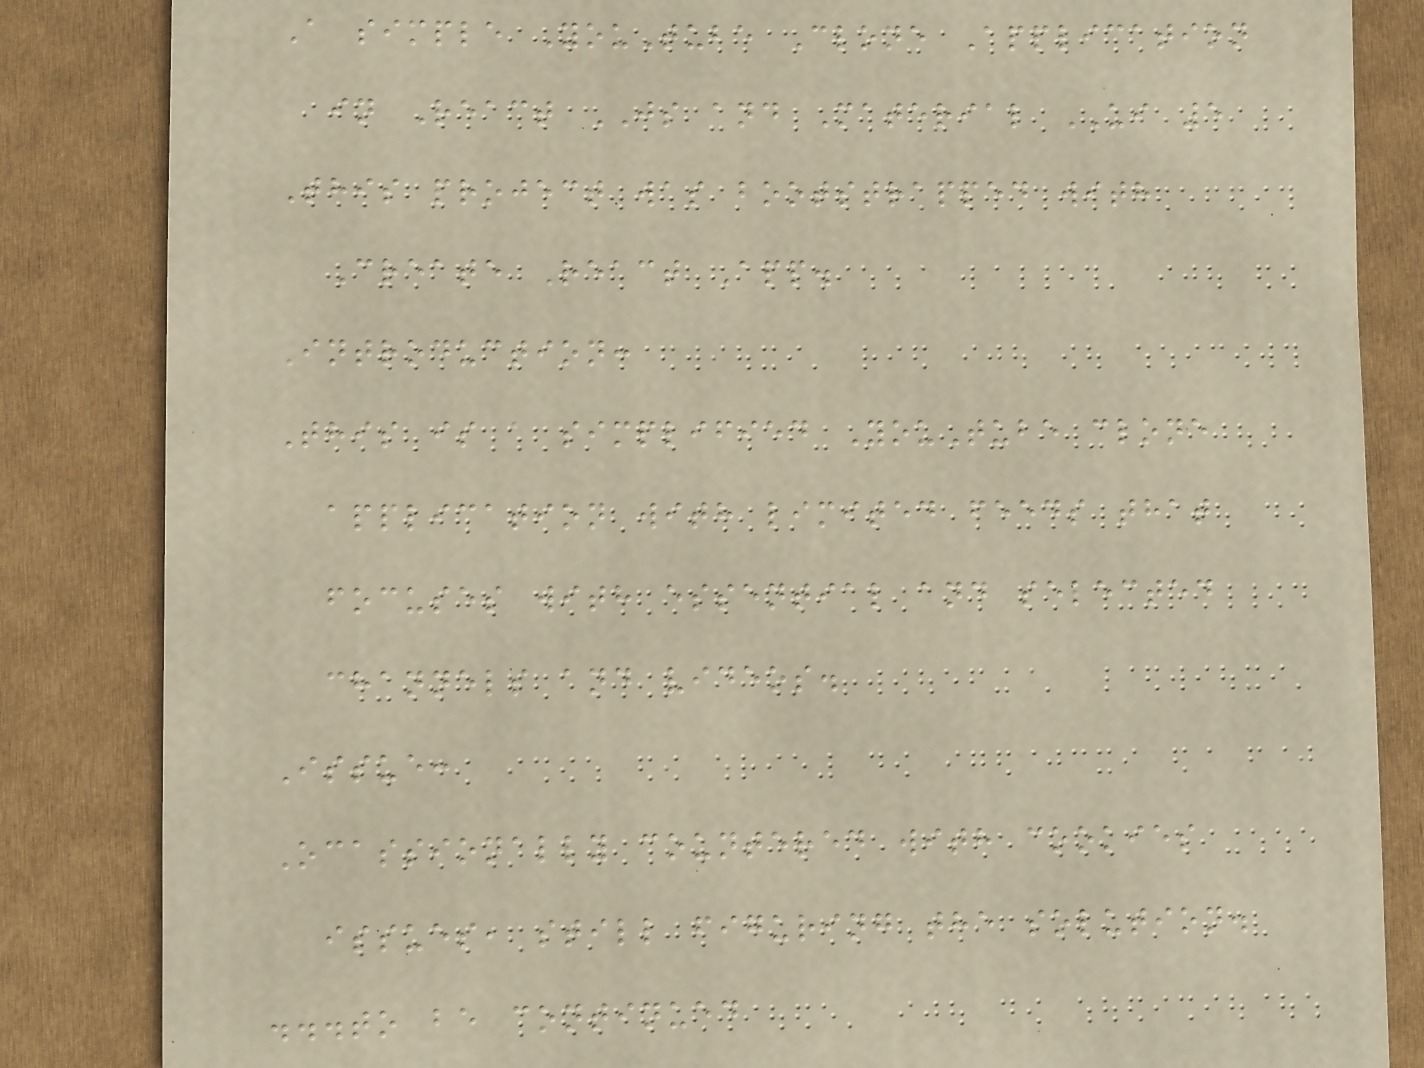A simple YouTube Clone Application
in React JS and Material UI 5
This project was bootstrapped with
Create React App.
Introduction:
This is a simplified YouTube clone
application with limited feeds that
focuses with essential and selected
channels and videos.
Issue:
Ocassionally countered with cookies
issues, still figuring the solution.
...to be continued
